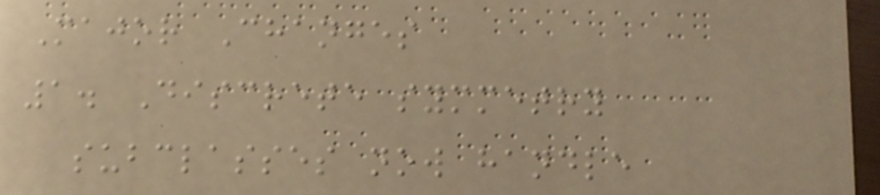Major Changes
1. Discrete symmetry
subclasses now handle
